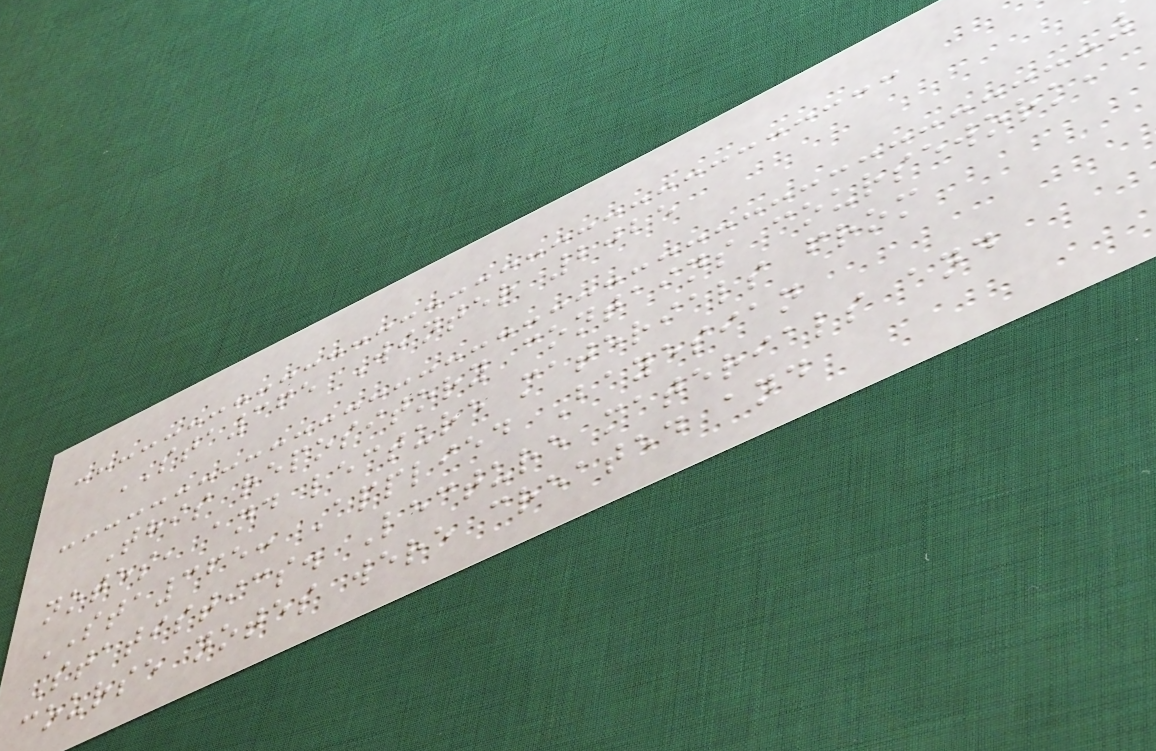STA365 Winter 2025
This repository contains coursework,
notes, and lecture materials from
STA365: Applied Bayesian
Statistics. Lecture materials and
course notes were created and
